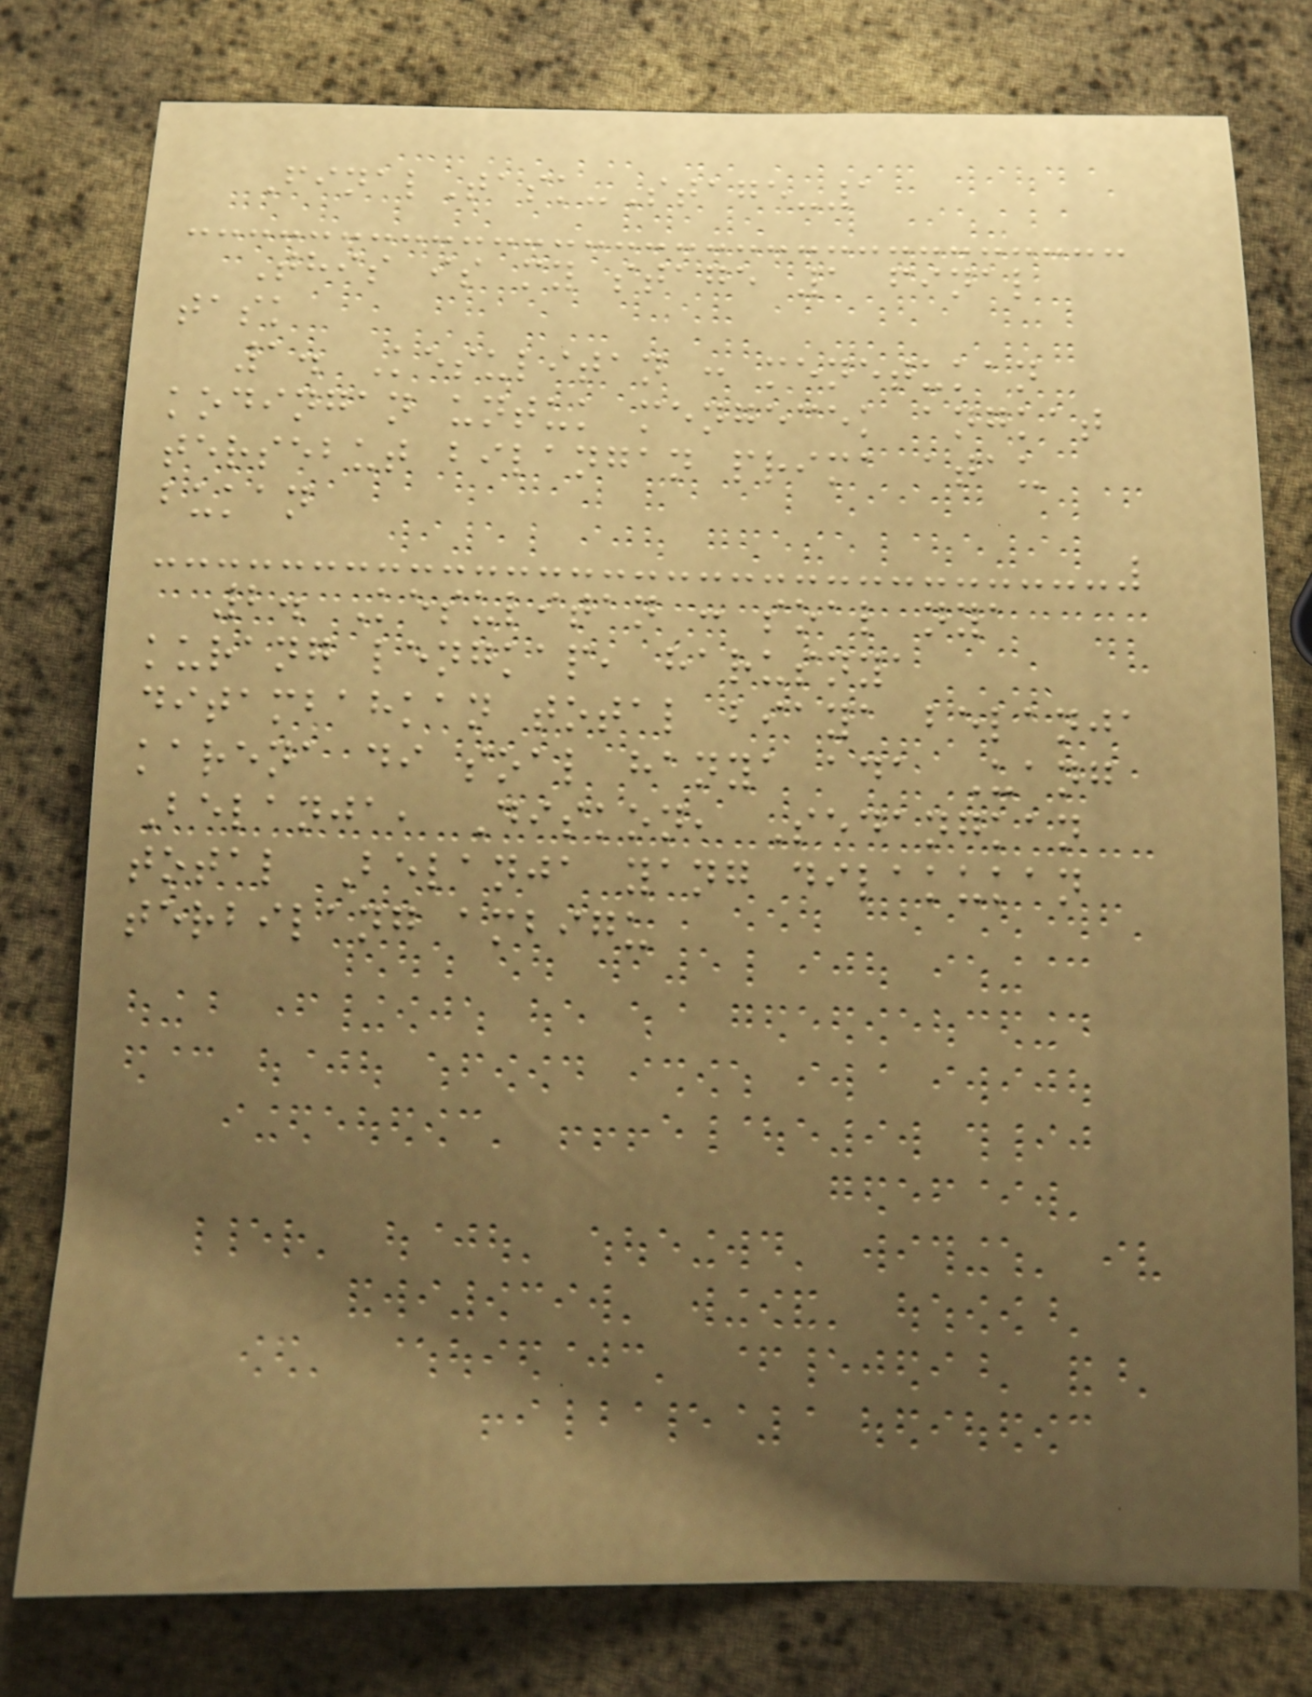FinalTask-Stage-1
This is my stage 1 final
task
1. Kesulitan : menetukan
kodingan untuk mengecek angkat
tersebut bilangan prima atau
bukan
2. Kesulitan : soal nya
kurang lengkap, harusnya
ditambahkan total biaya belanja
karena di soal hanya ada Uang
Belanja, Diskon, Sedangkan
total Belanja yang dilakukan
terbilang ambigu
